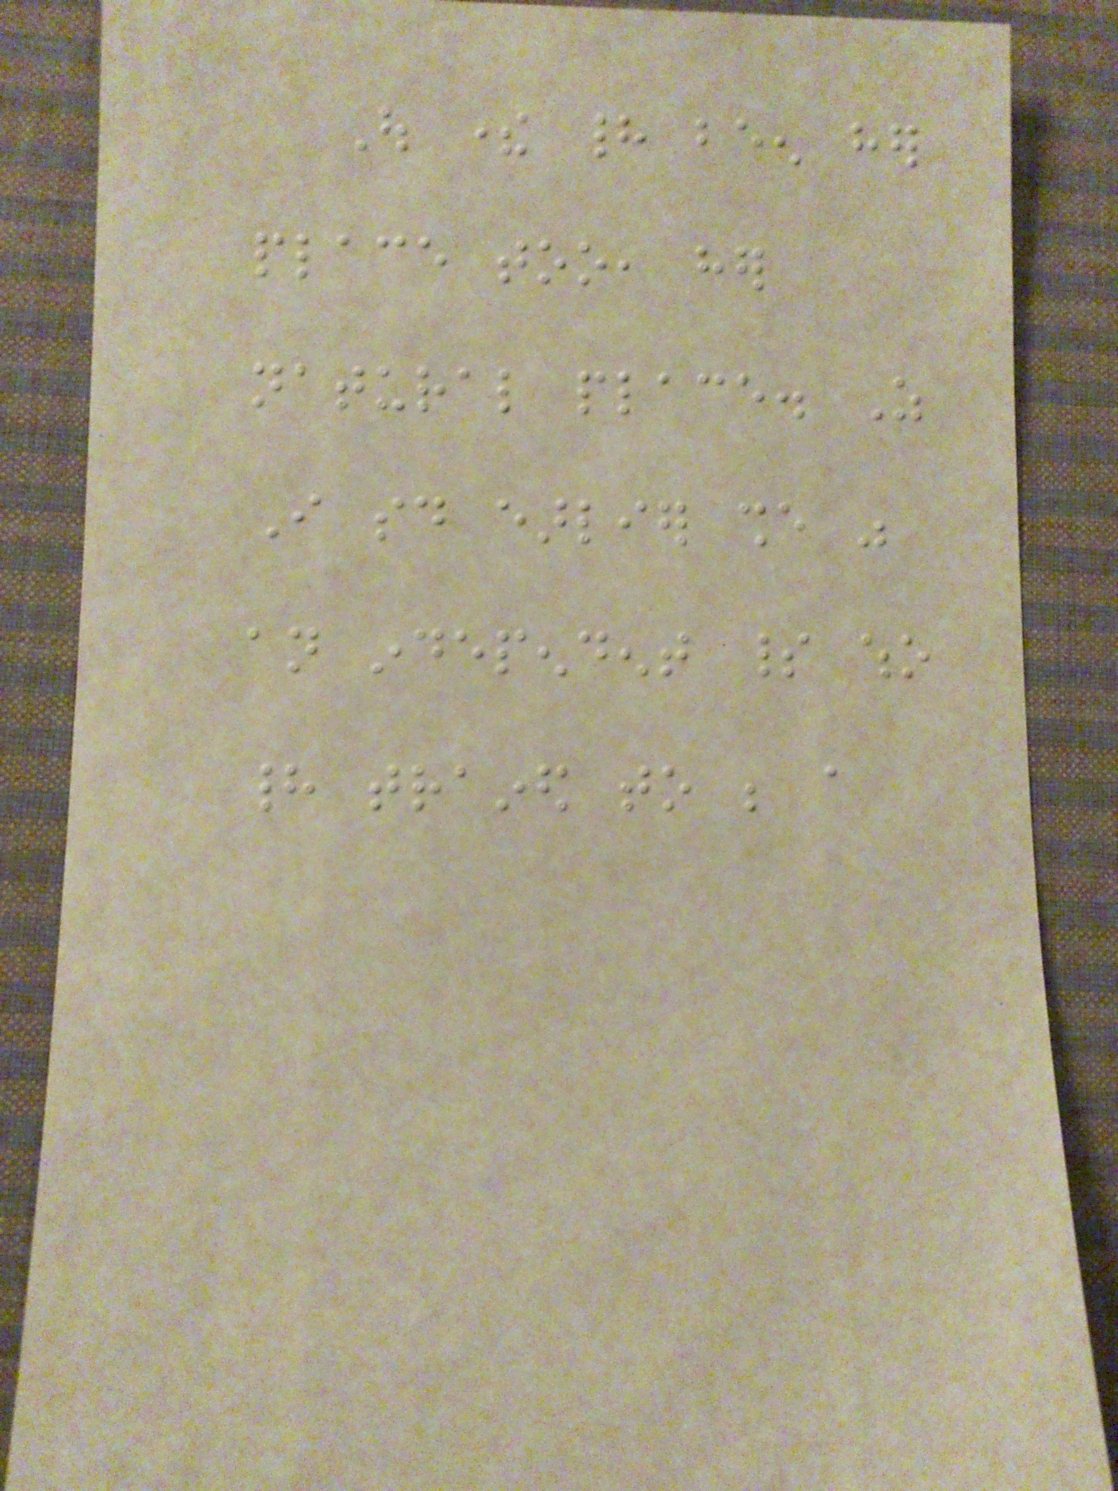Out there had been her
place too, her
natural place. As
I said earlier she was
an independent spirit who
had trained to be a
